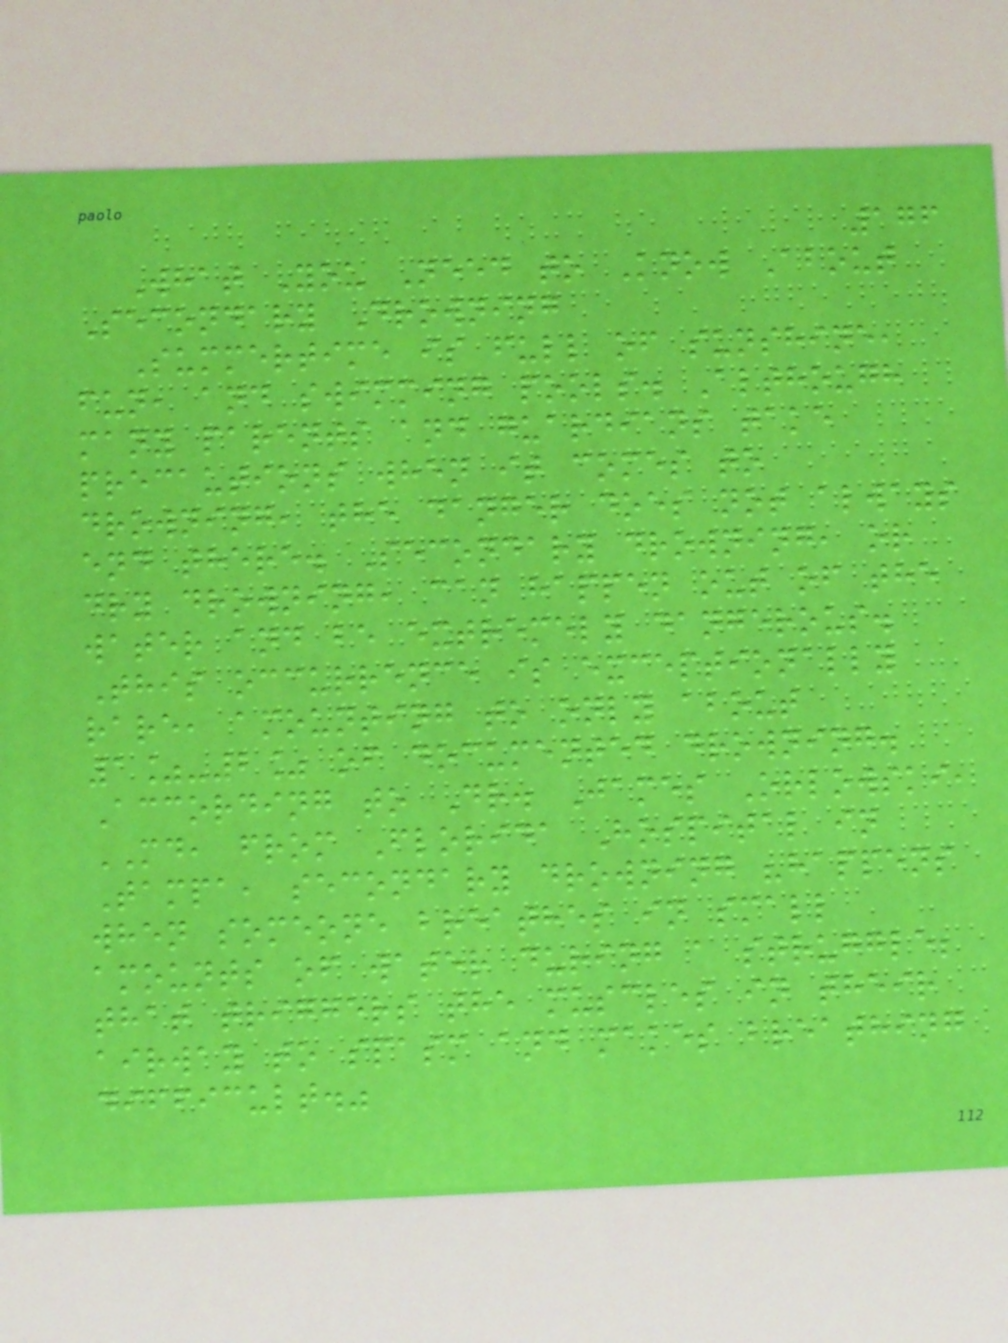176
What You Need to Know About
Secondary Drowning
Summertime is full of sunshine,
fun, and swimming pools. Although
many parents and guardians take
precautions when it comes to
drowning, the danger does not always
end there. Secondary drowning, or
dry drowning, can happen out of the
water and be extremely dangerous.
This occurrence is exceptionally
rare, amounting to only about
1%-2% of documented drowning.
According to Dr. James Orlowski,
MD, from Florida Hospital in
Tampa, secondary drowning "happens
when someone breathes in small
amounts of water during a struggle;
that triggers the muscles in their
airway to spasm and makes breathing
difficult."
